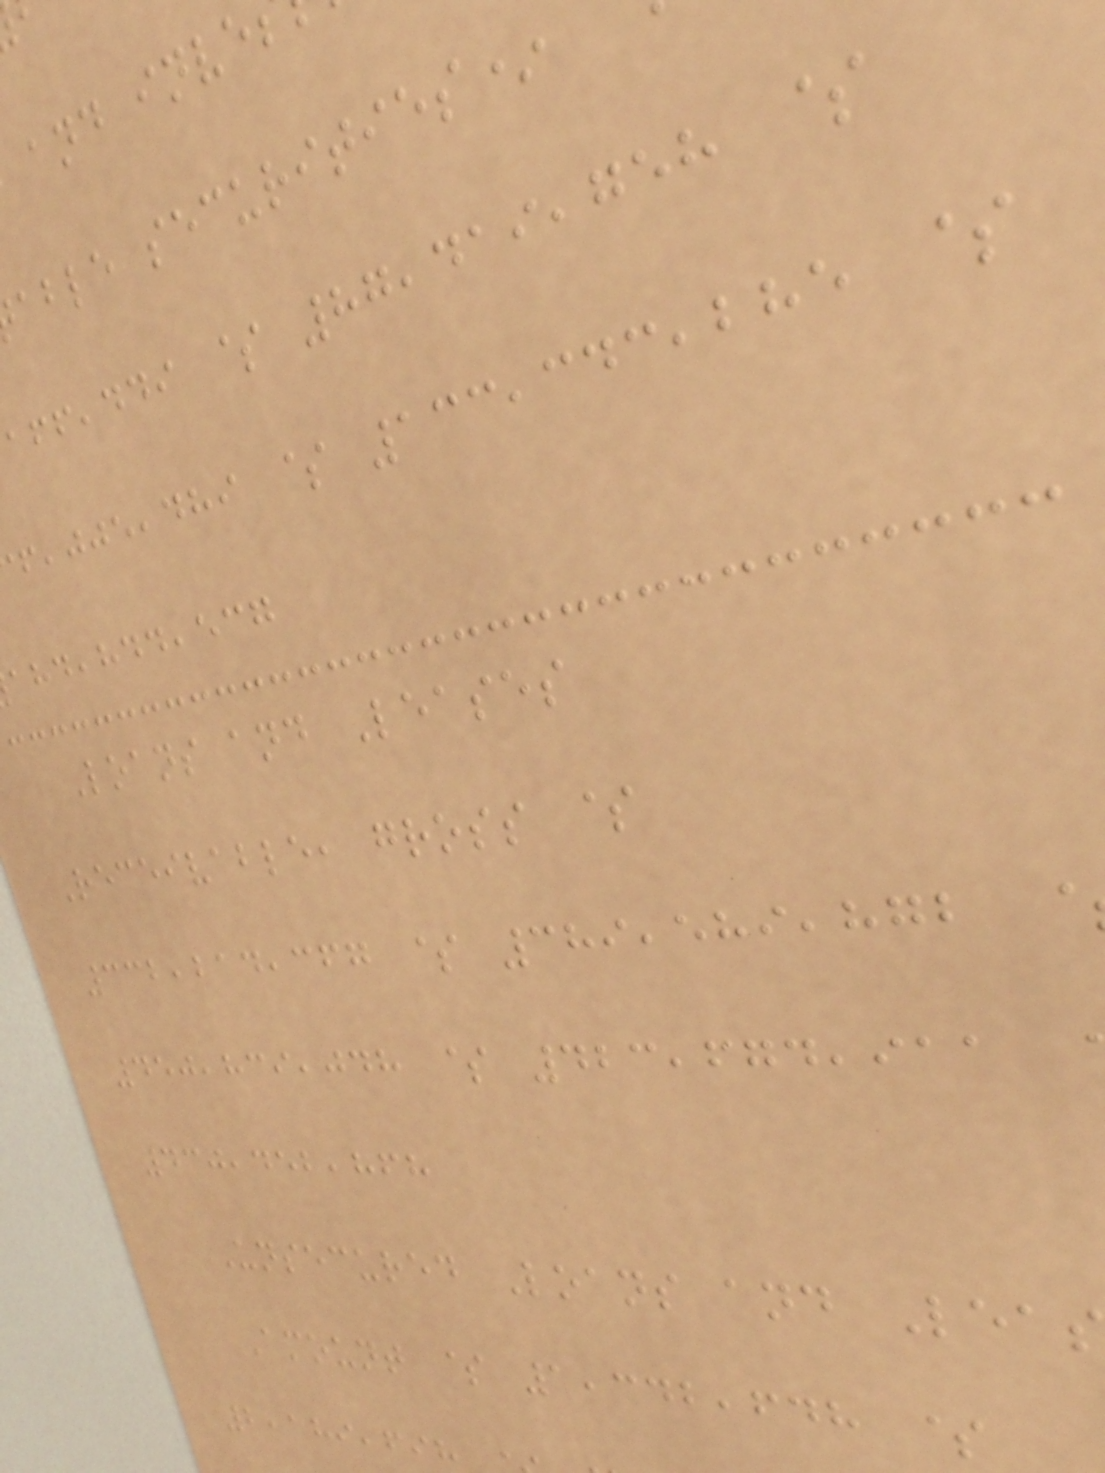and inve
able securities*
,ddi $ 87,419,758 $
,dhi $ 133,343,285 $
,ecg
Loans and Leases
Receivable, gross $
332,214,367 $ 389,589,872
450,839,048 $ 423,674,911
430,452,868
Unsecured Loans and Lea
Amount $ 1,342,648 $
2,189,69
